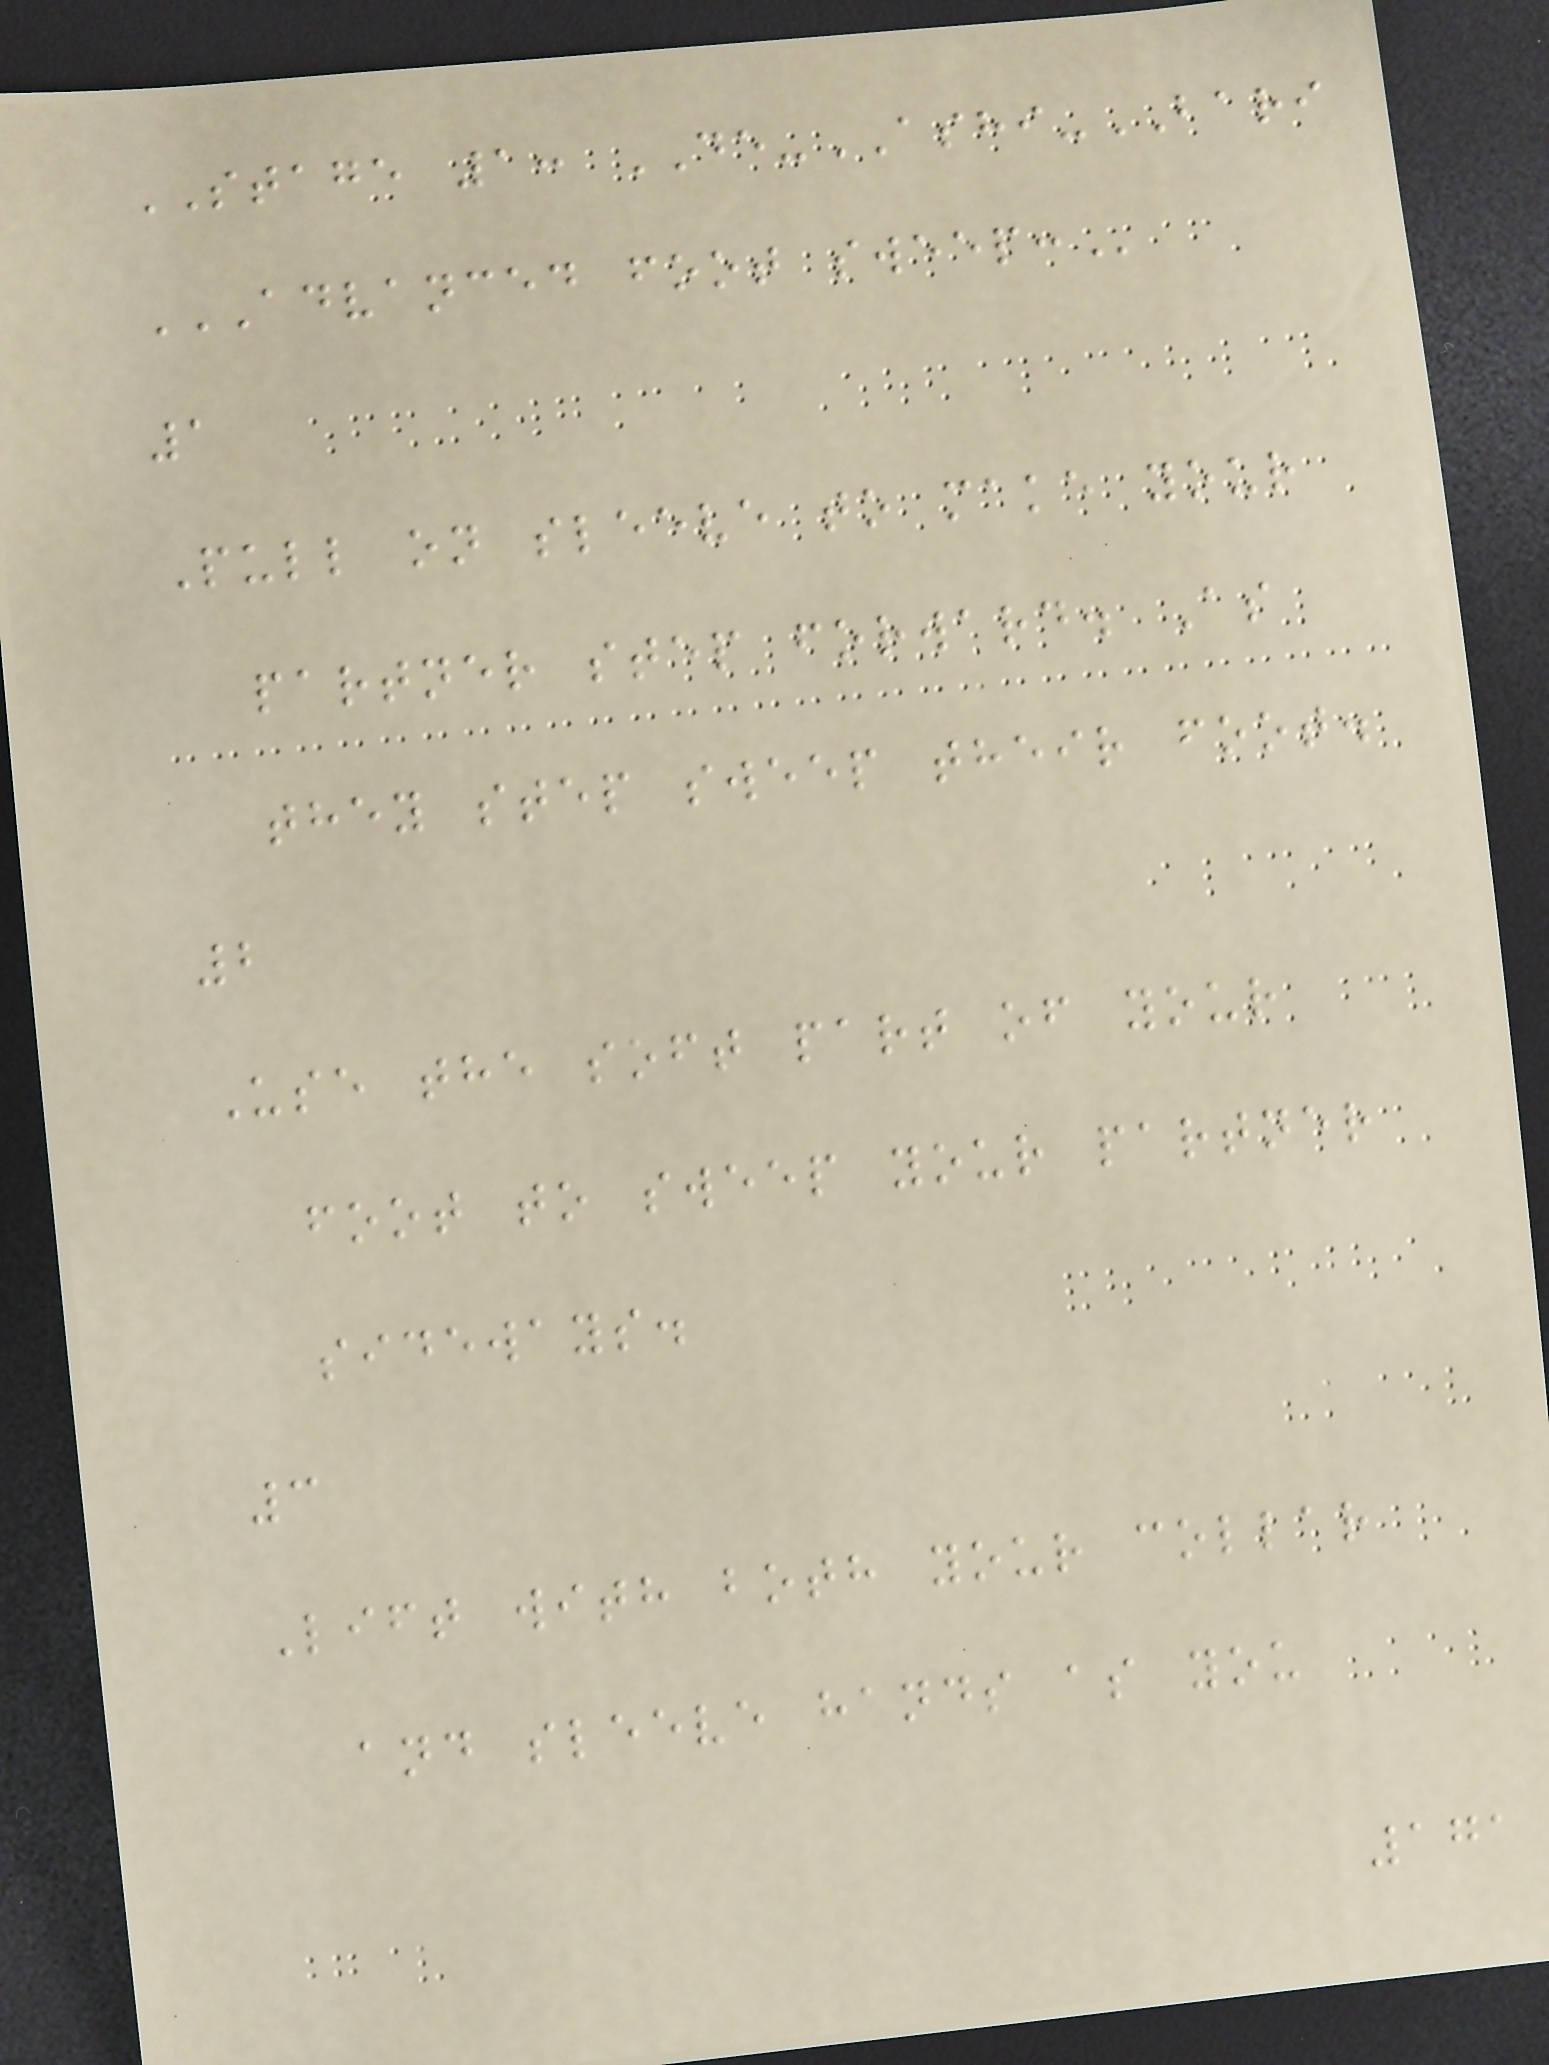STAGE 1: DE-ASHI-BARI
ADVANCED FOOT SWEEP:
1
Pull on sleeve to make your
partner step forward. As
they step sweep their foot.
2
Use the soft part of your
foot to sweep your partner
sideways.
3
Lift with both your collar
and sleeve hands as you
171
